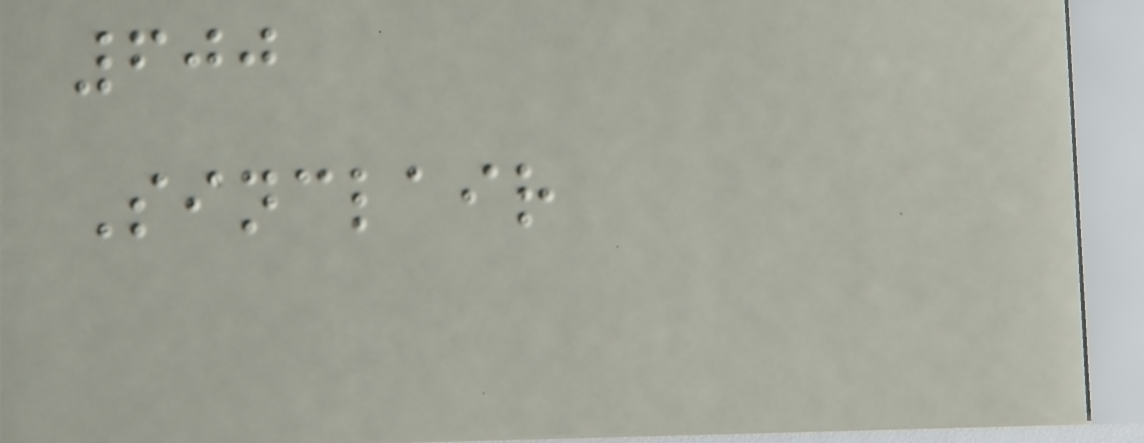600
Sinclair
